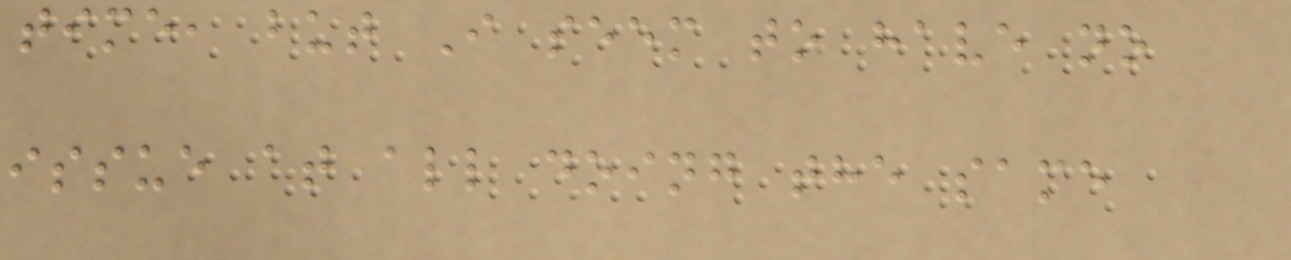time, but I seem to have no
issue at all doing the same
